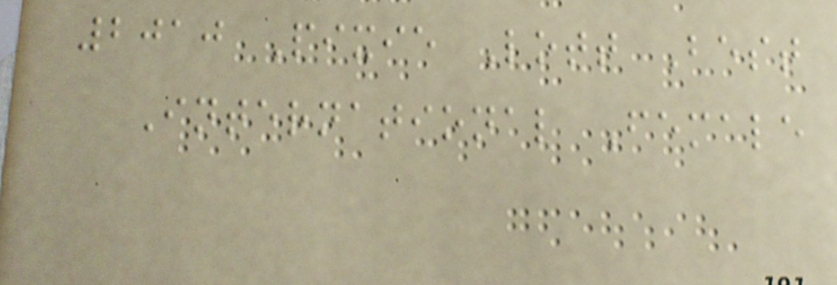2010 Pixie Lott Best
International Female
